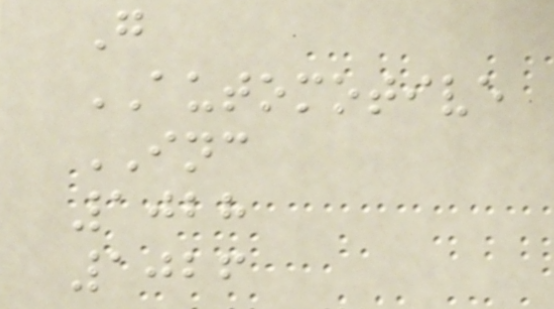G
AUTOMOTIVE
INC
1028
1026
